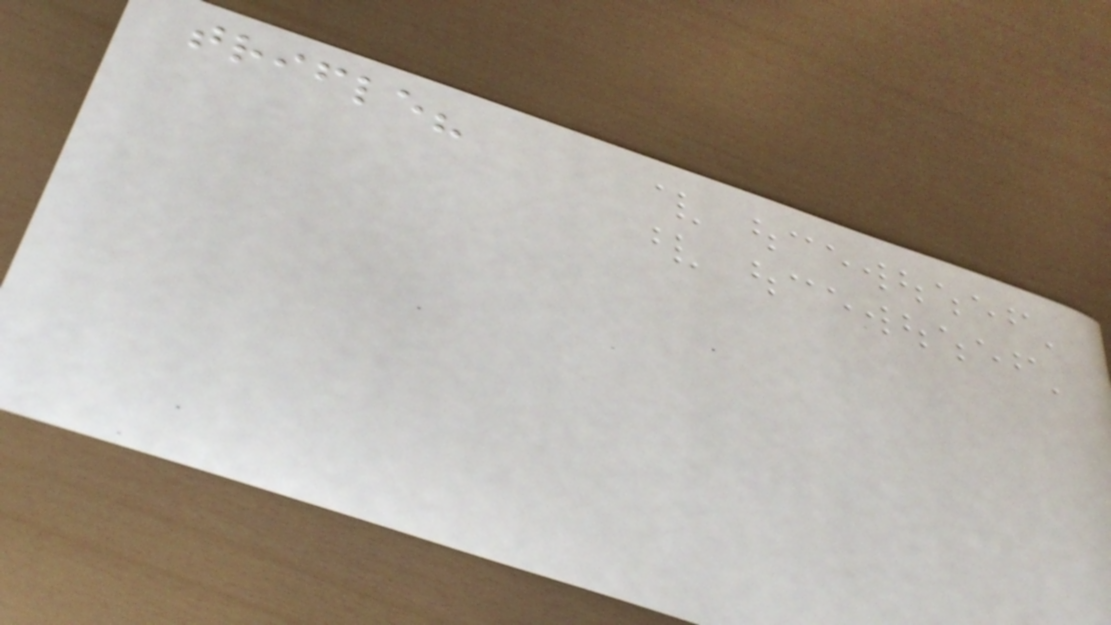trifle?
